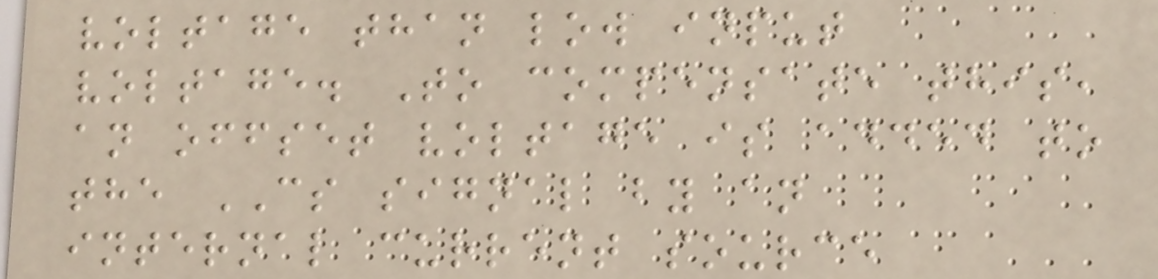voltage than low input
voltage. To compensate this,
an offset voltage is added to
the CS signal by an
internal current source
